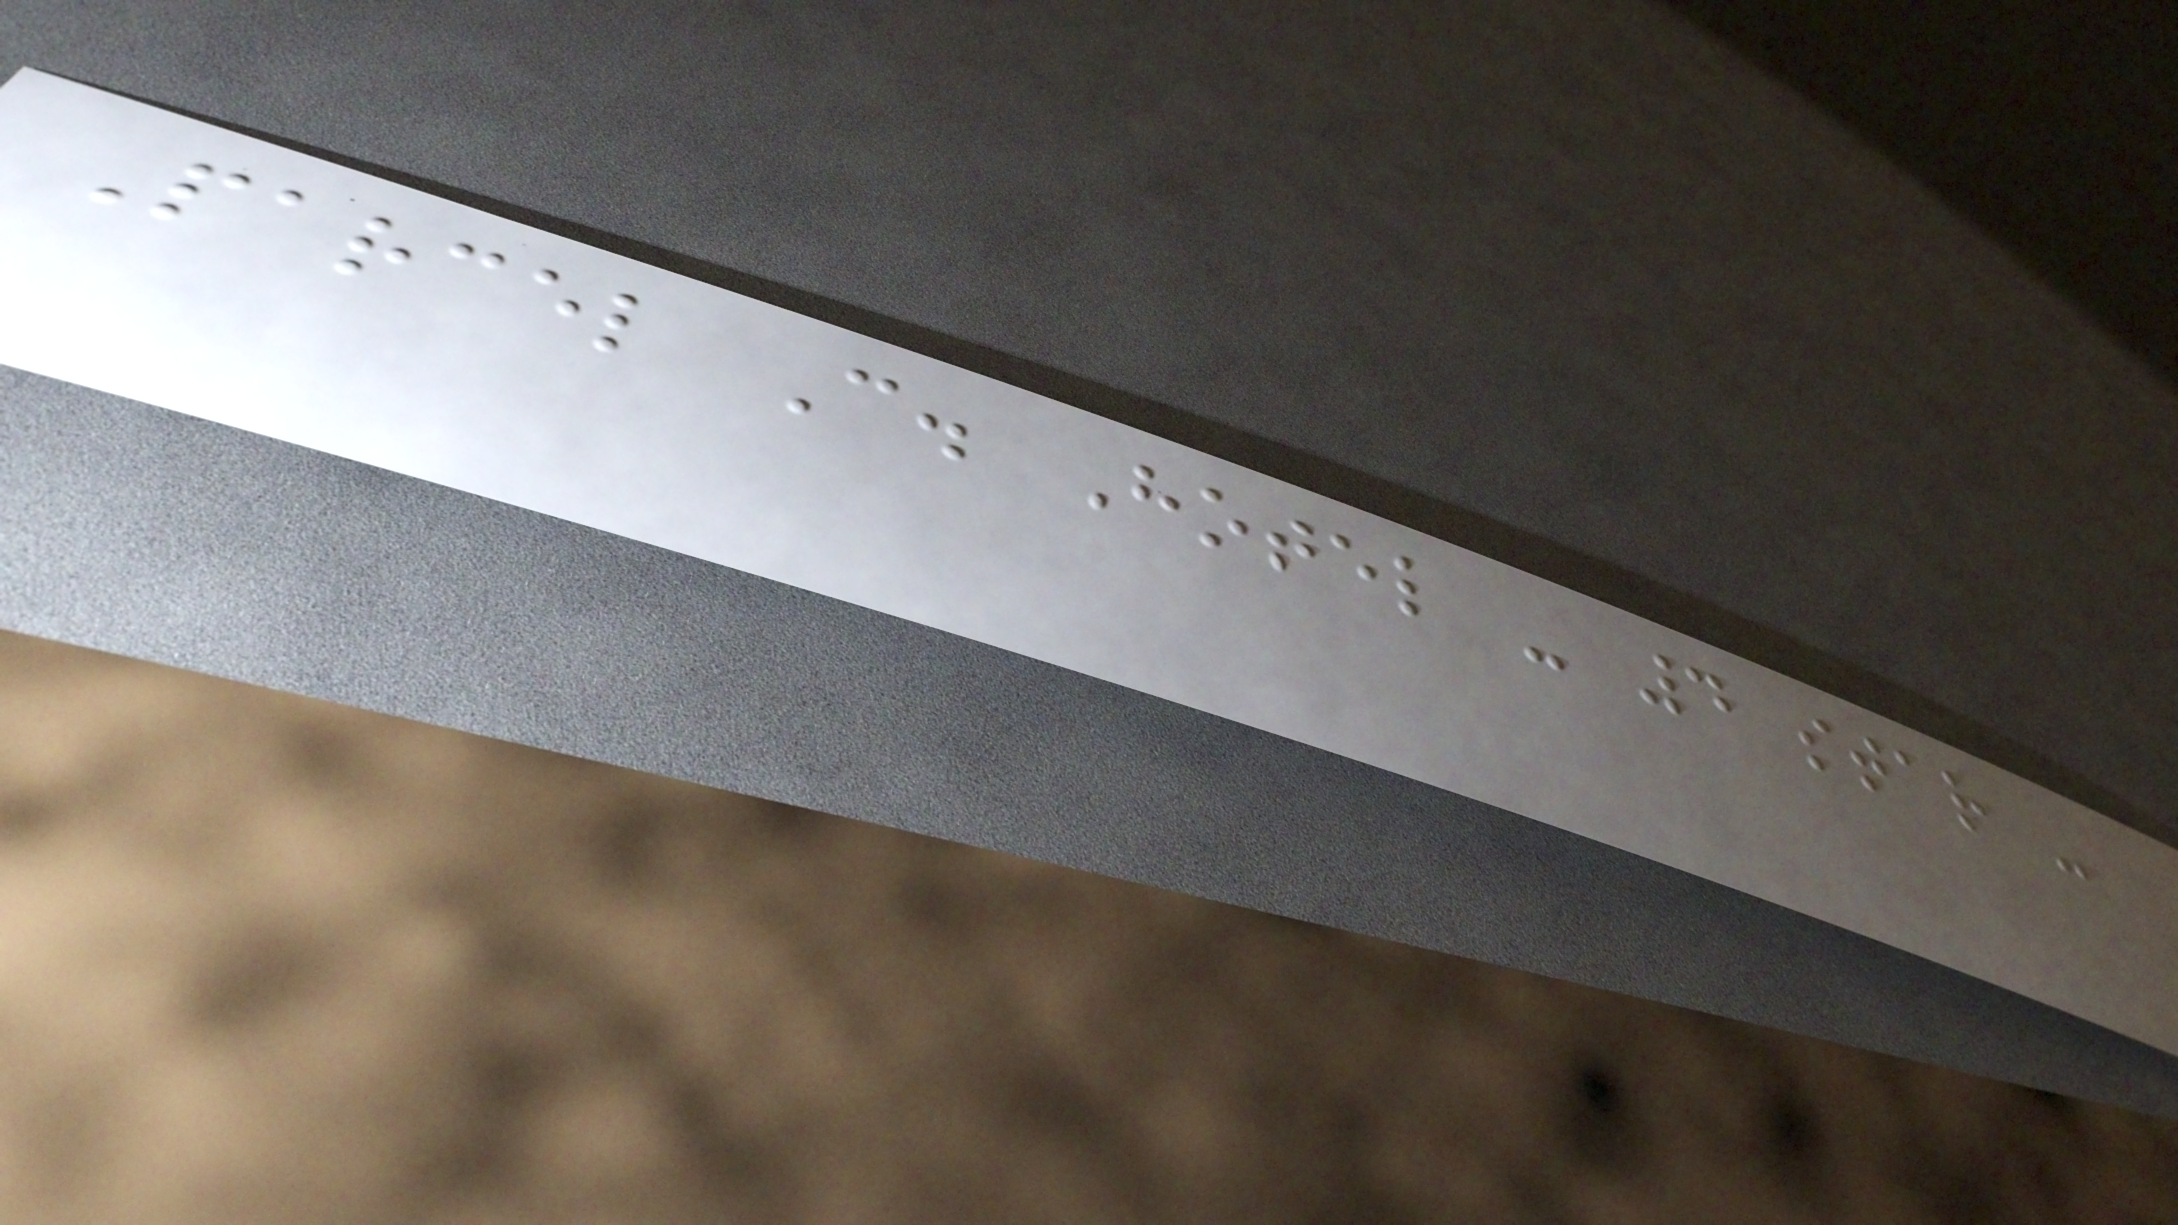Parcel C. Hotel - 4 star -
